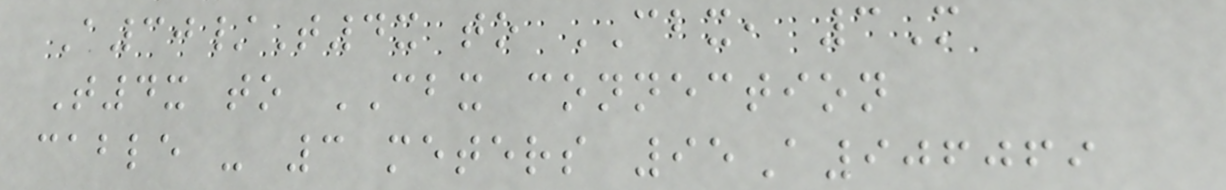A30/T4x to CBX, 3M
T4x to CBX connection
cable - 3 meters 95A906069
